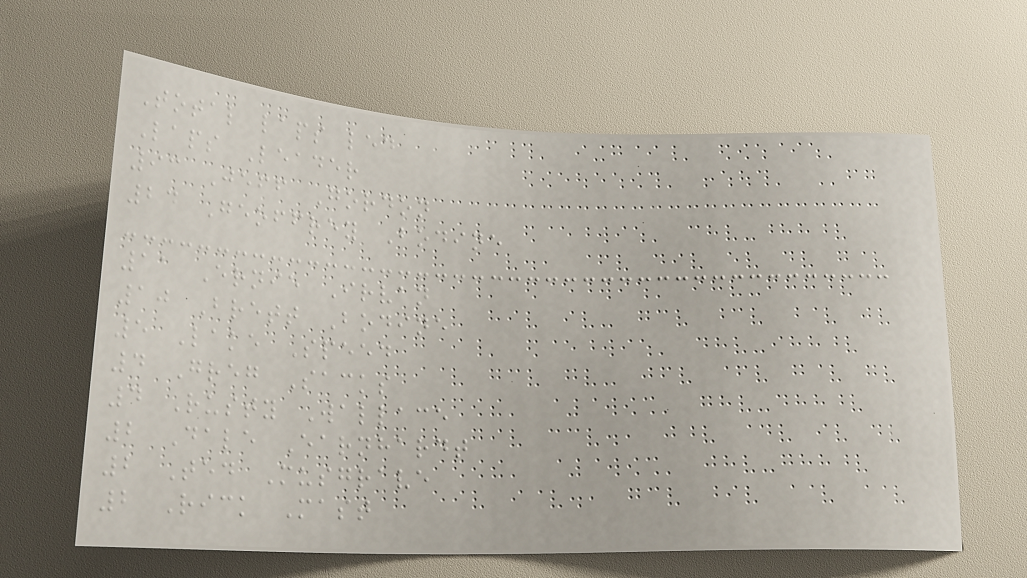Total laps led
Laps Leader
93 Jeff Gordon
24 Geoffrey Bodine
11 Ernie Irvan
10 Brett Bodine
5 Lake Speed
4 Greg Sacks
4 Rusty Wallace
2 Dale Earnhardt
2 Ted Musgrave
2 Rick Mast
